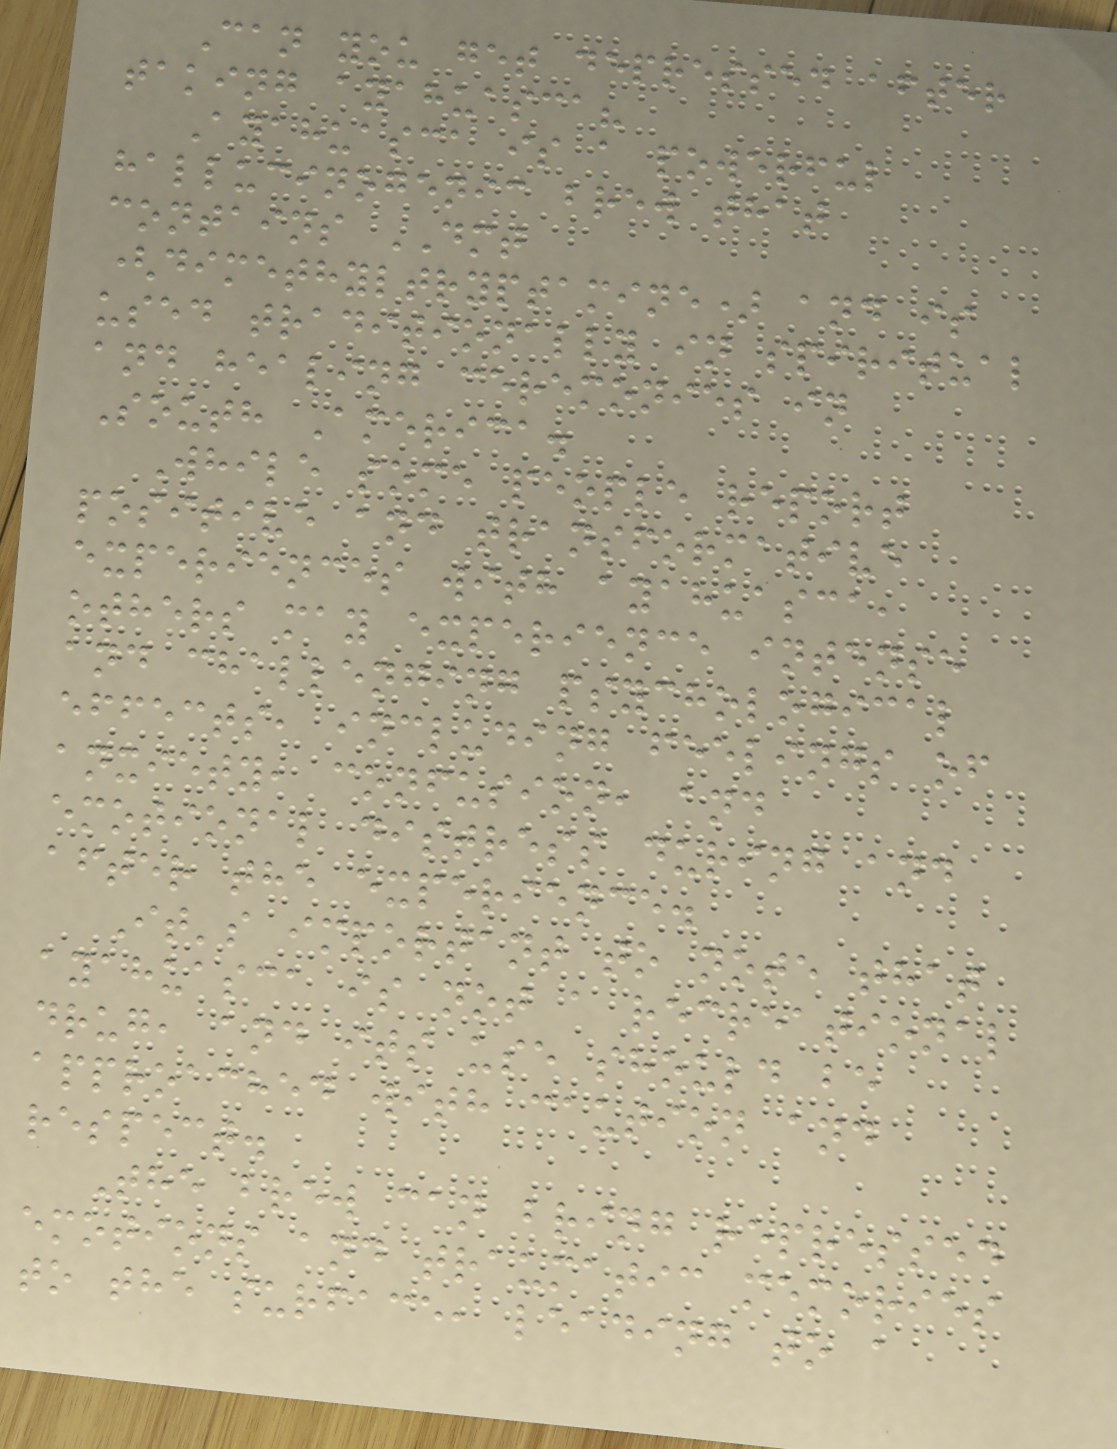Can you get depressed after
taking ayahuasca?
Ayahuasca is a powerful
hallucinogenic brew that
contains DMT
(dimethyltryptamine) and is
used traditionally in spiritual
and healing ceremonies in
South America.
While some people report
positive and transformative
experiences with ayahuasca,
others may experience intense
and challenging psychological
effects, including feelings of
anxiety, confusion, and
emotional distress during and
after the experience.
It's important to note that
ayahuasca is not a recreational
drug, and its use should be
approached with caution and
respect.
The brew can bring repressed
emotions and traumatic memories
to the surface, leading to a
